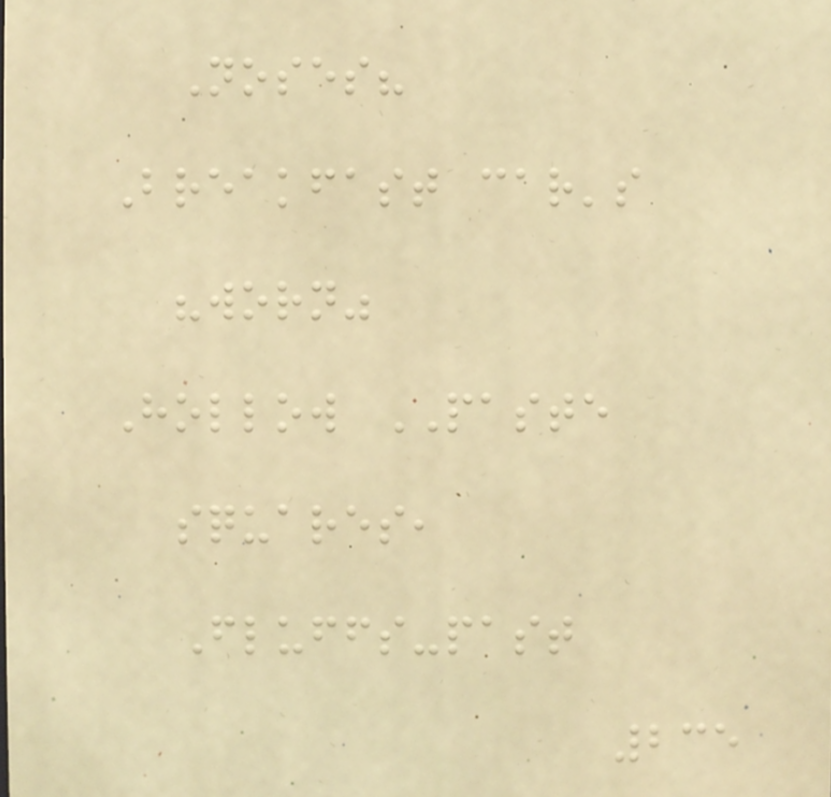Noses?
Breakfast car's
"worn"
Hollow PASTE
squares,
Fluffs-past
235
